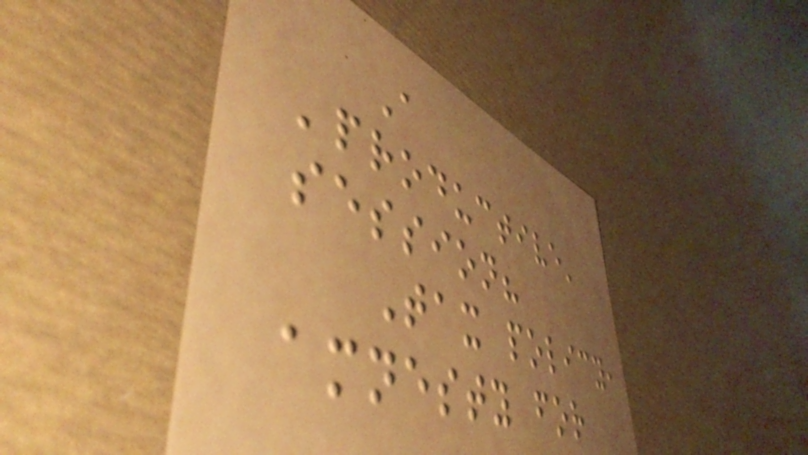A
'productive'
session?
Tax policy,
amnesty for
